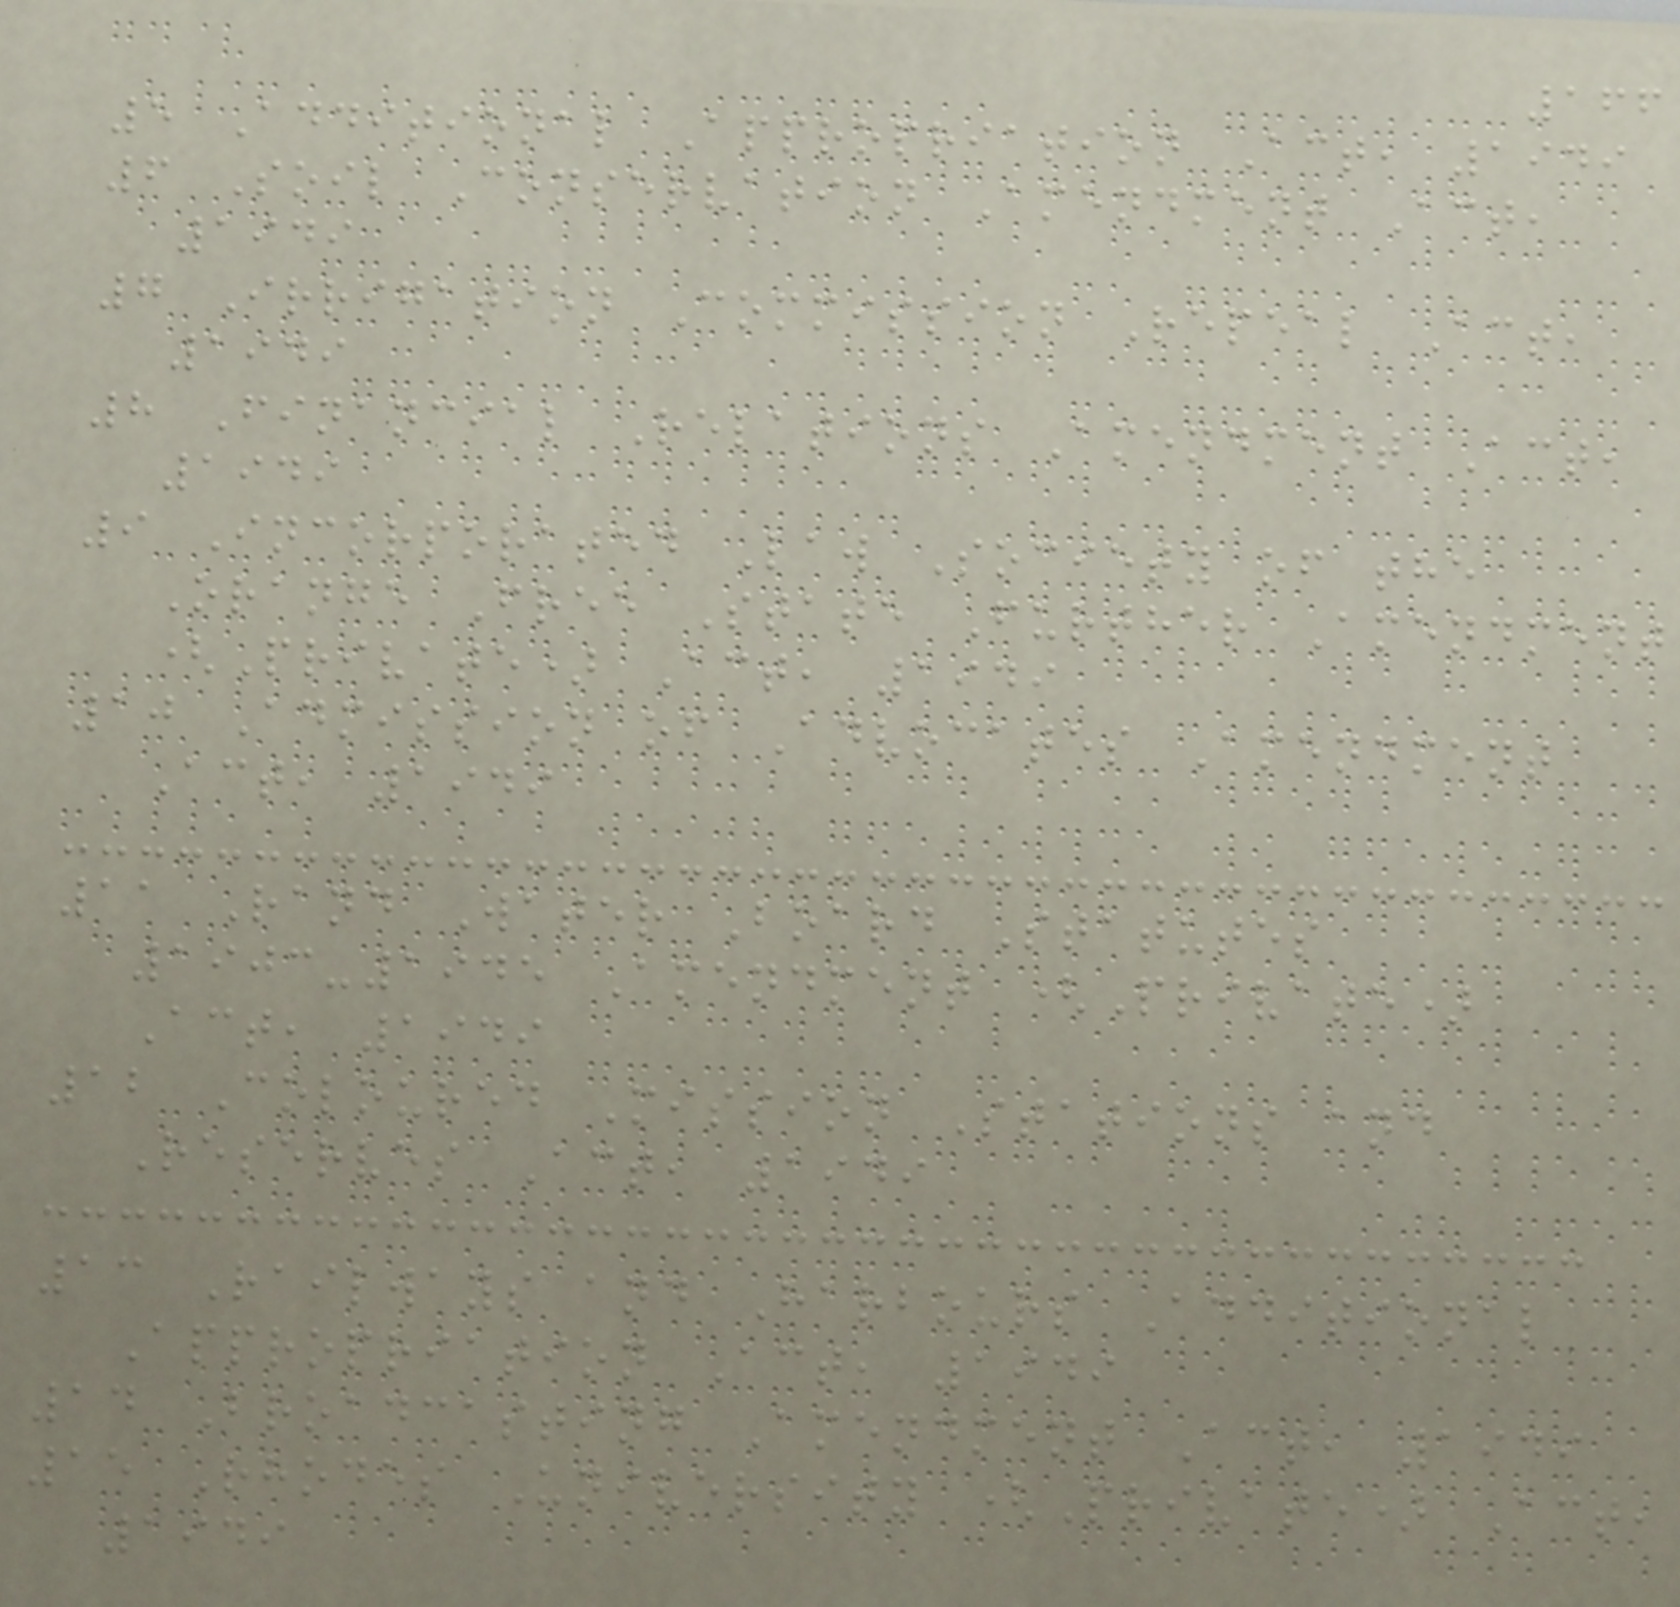166
5 Additional Appropriation Act, 1949
6 Soil Conservation Amendment Act,
1949
7 Irrigation Commission Repeal Act,
1949
8 Financial Relations Amendment Act,
1949
9 Incorporated Law Society of the
Orange Free State Further Amendment
(Private) Act, 1949
10 Admission of Advocates Amendment
Act, 1949
11 Rand Water Board Statutes
1903-1945 Amendment (Private)
Act, 1949
12 Coloured Mission Stations and
Reserves Act, 1949
13 Railways and Harbours Additional
Appropriation Act, 1949
14 Broadcasting Amendment Act, 1949
15 Rhodes University (Private) Act,
1949
